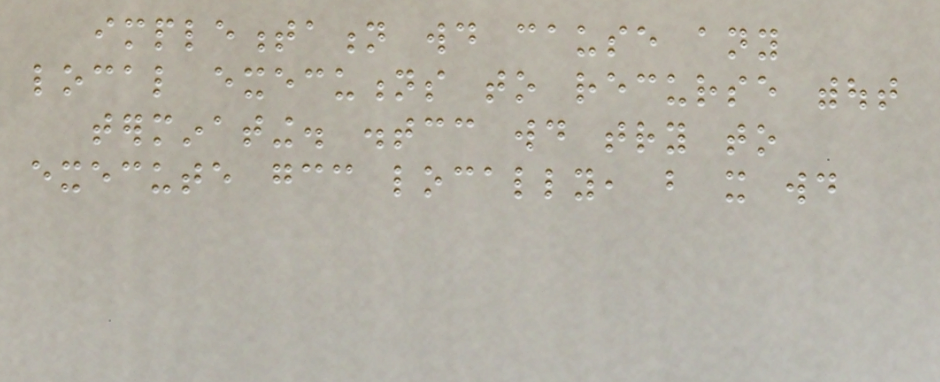implementation would cause any
local executions to recurse without
terminating. distcc would try to
execute gcc locally, but it would
